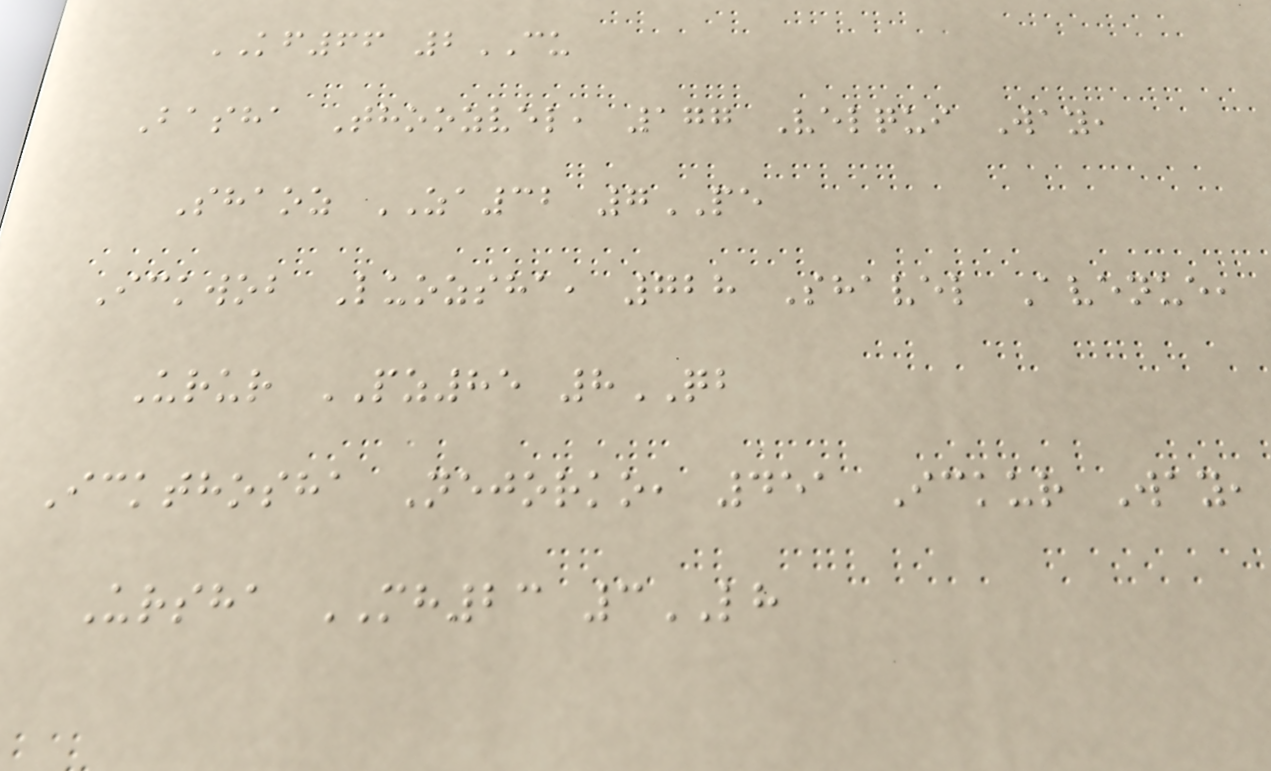KF66 2CU
Basha Thoozvel, 177 Velqui Way,
Shaoz ZA32 7PE
Ickwob Luozsha, 728 Shavel Avenue,
Urur PZ85 8QB
Ickthosha Nejorko, 451 Ickur Way,
Ursha MH23 3LH
